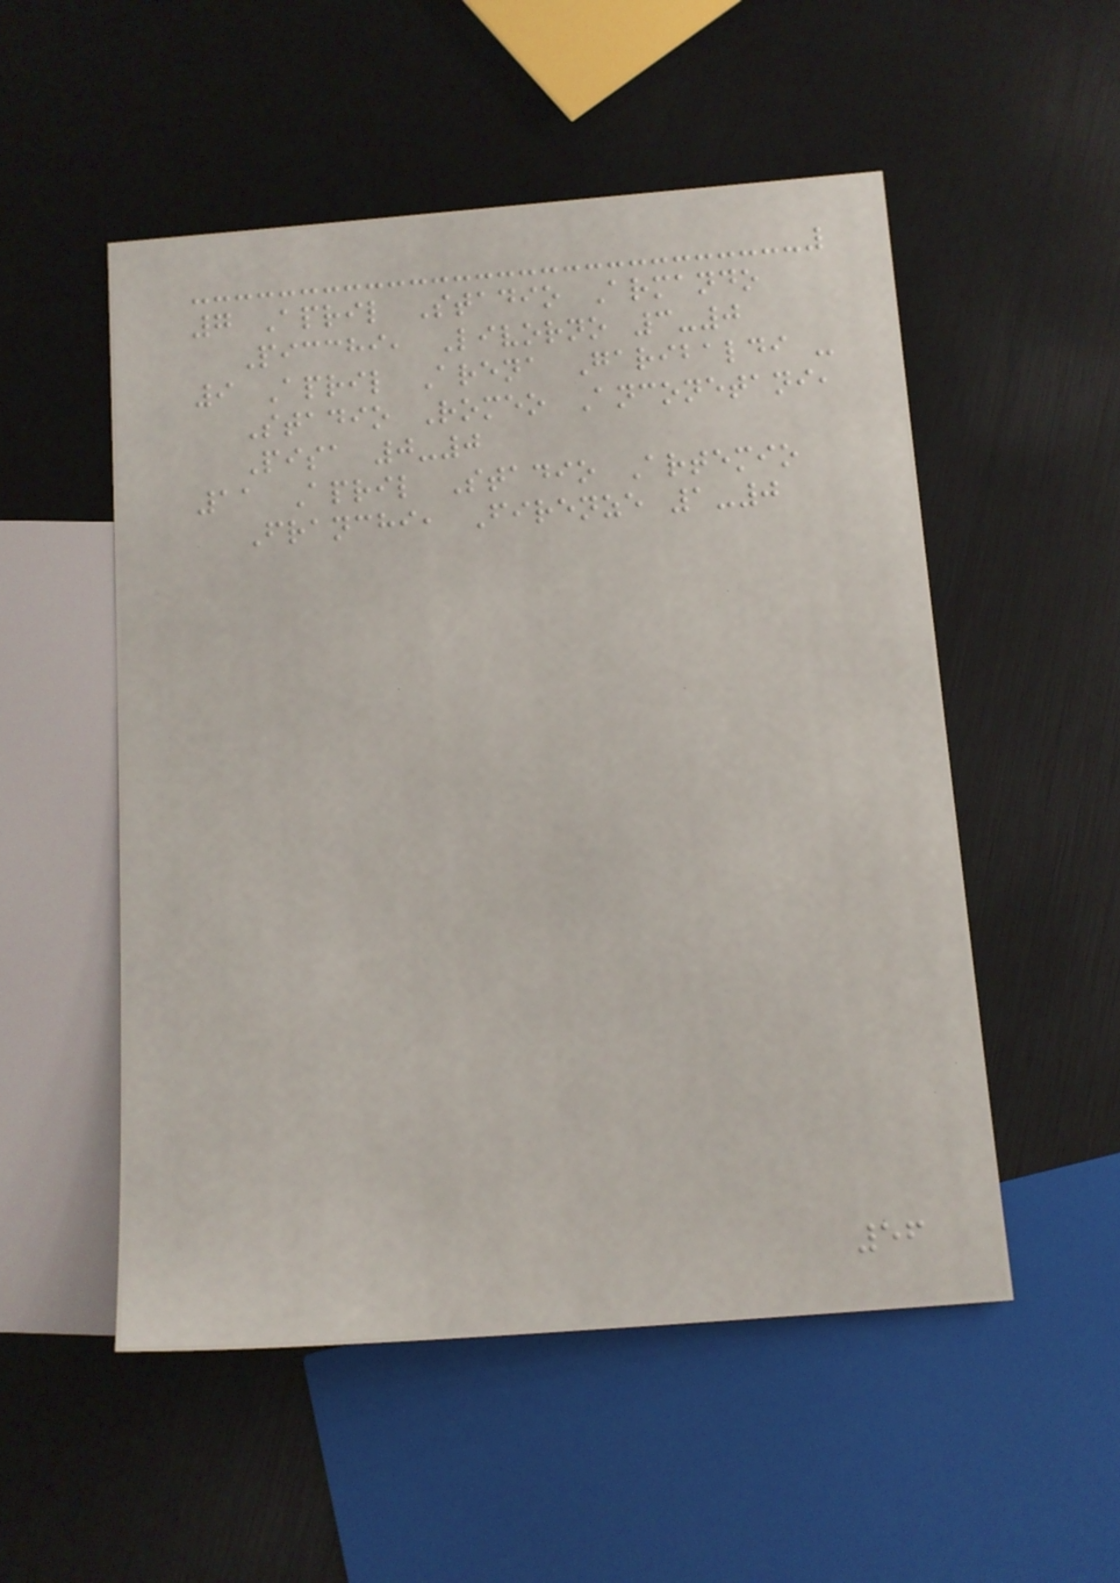7 April Stadio Armando
Picchi, Livorno 3-0
9 April Arena Garibaldi -
Stadio Romeo Anconetani,
Pisa 0-0
11 April Stadio Artemio
Franchi, Firenze 1-0
56
